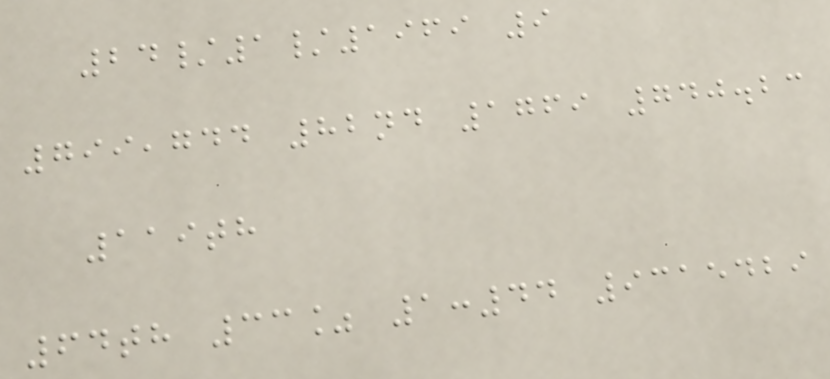24/1/1969 9
799,744 82nd 1769 740.23
119th
64th 33% 1:44 9315429
